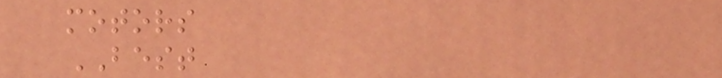motors
BEST
